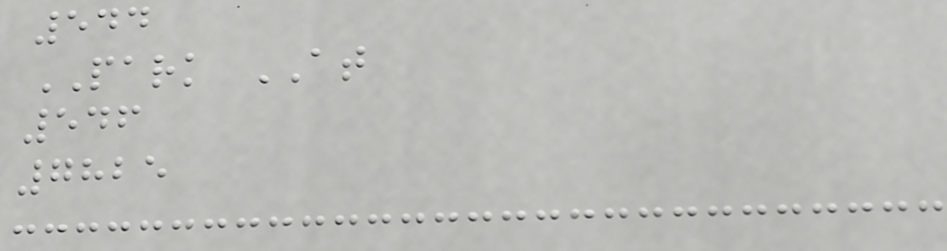544
PARK AT
546
7825
